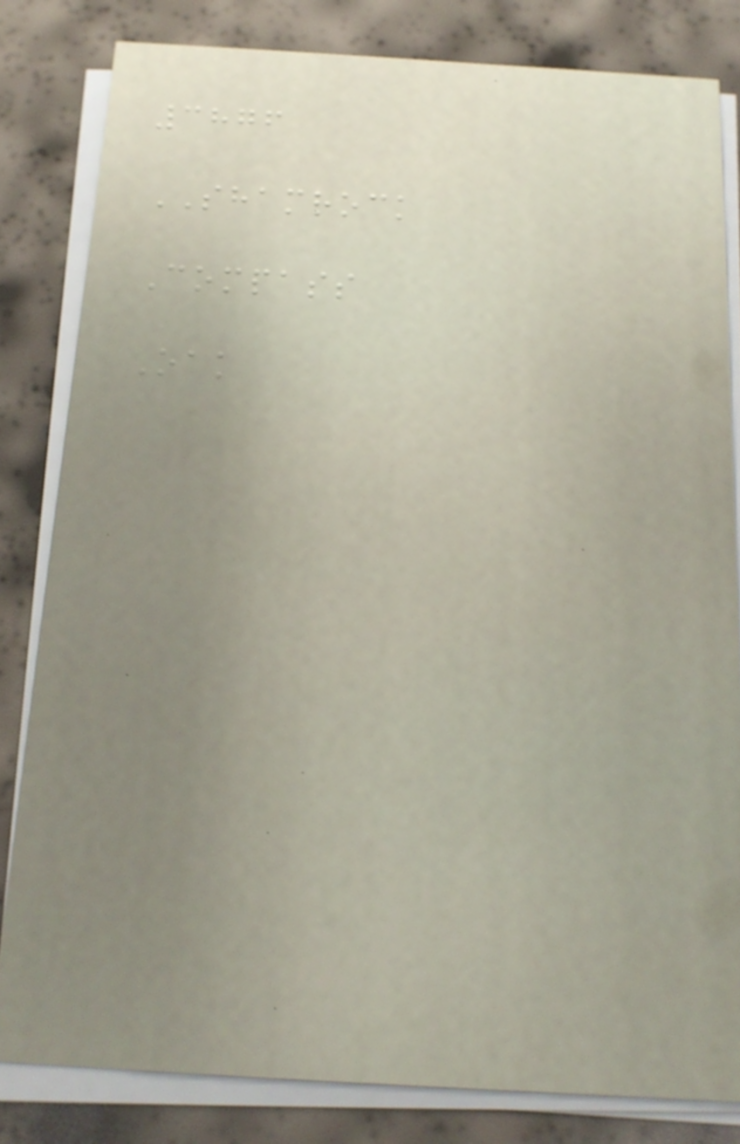3876
SHAMROCK
Compass
Oak
